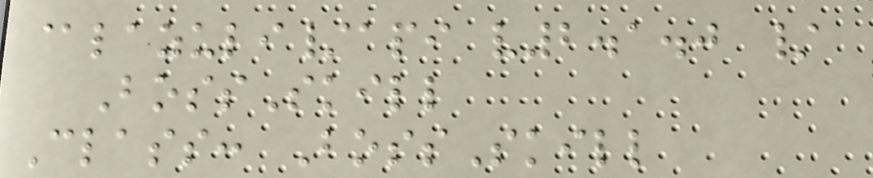@lazuli/api v2.1.0 /
BossSkill
Class: BossSkill
